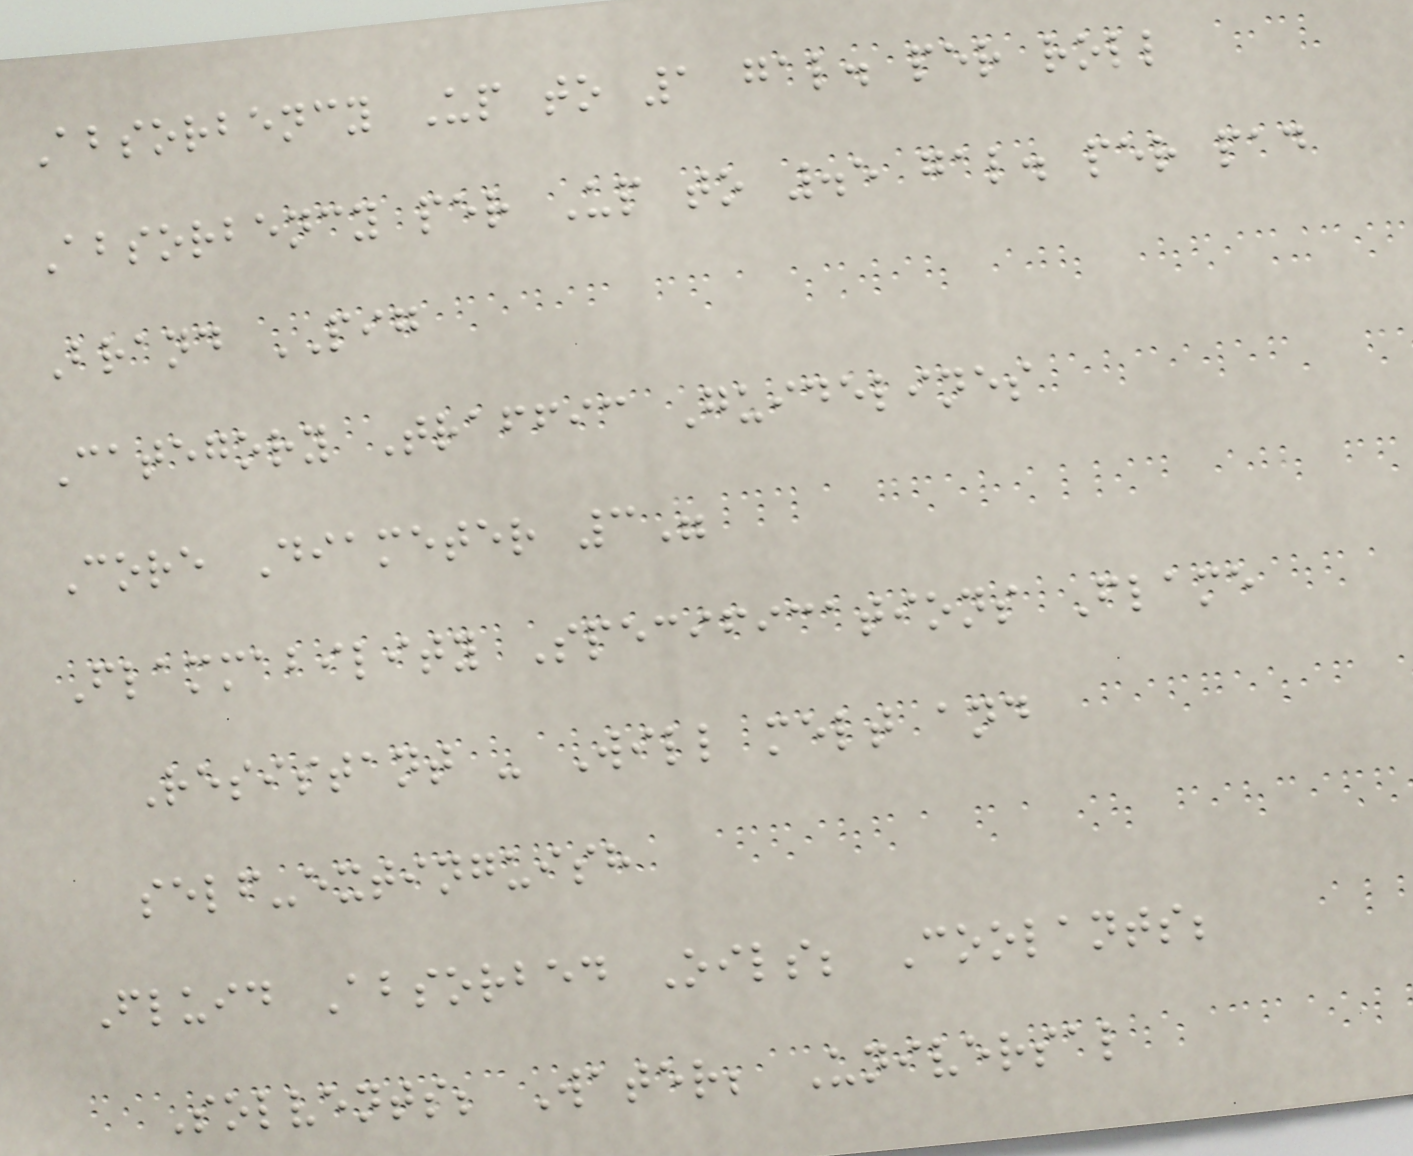Absorbency Up to 1 gal. per roll
Absorbency per Up to .5 gal. per pad
Brand PIG
Category Traffic Guidelines
Core Diameter 3"
Flammability Specifications Flame
Resistant - Will melt and
self-extinguish
Fluid Absorbed Oils; Coolants;
Solvents; Water; Universal
